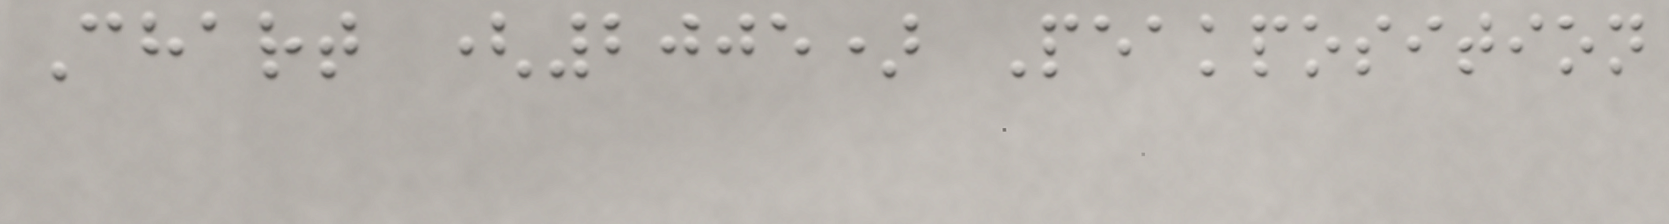Chart (2005) Peakposition
